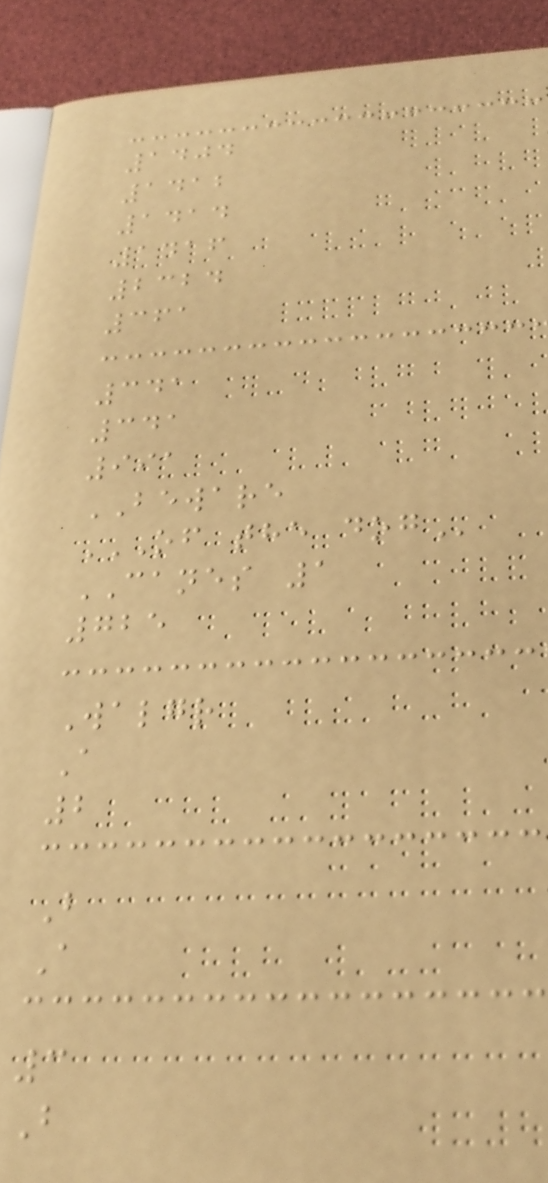1404
1412
1414
1416
2324
361
341
341
991
BEWARE
OF THE DOG
CANES 1
725
Walgr
A
2
B
A
3
B
